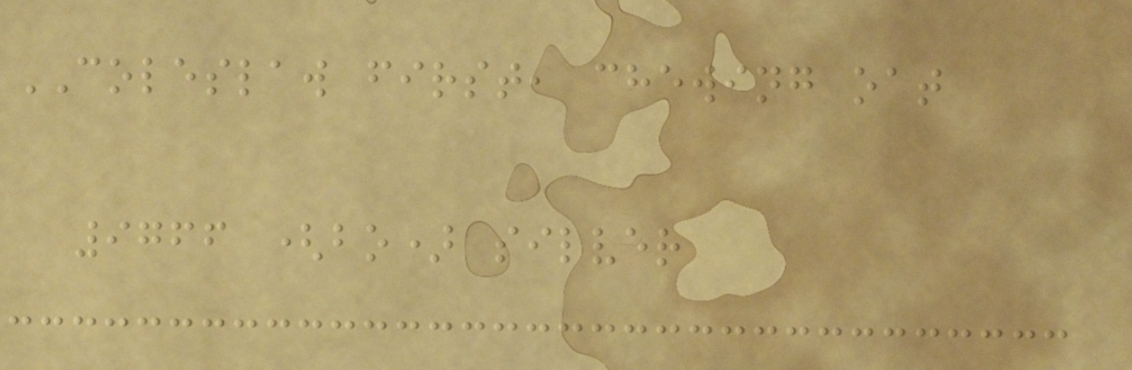COLESLAW first, chewing oat
9766 (bo) silver
